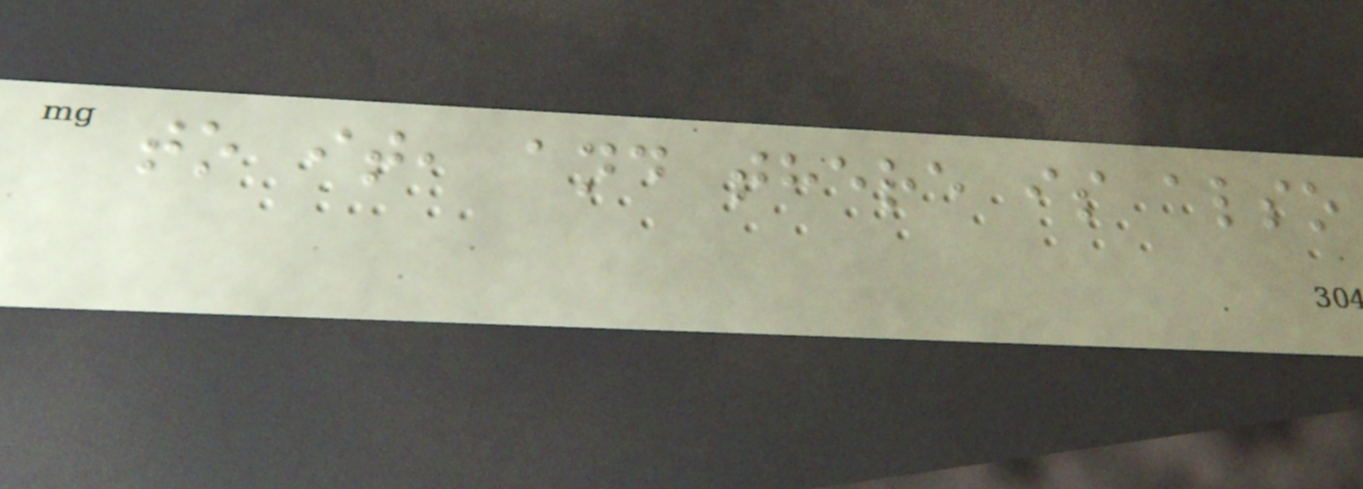to it, and there is also
